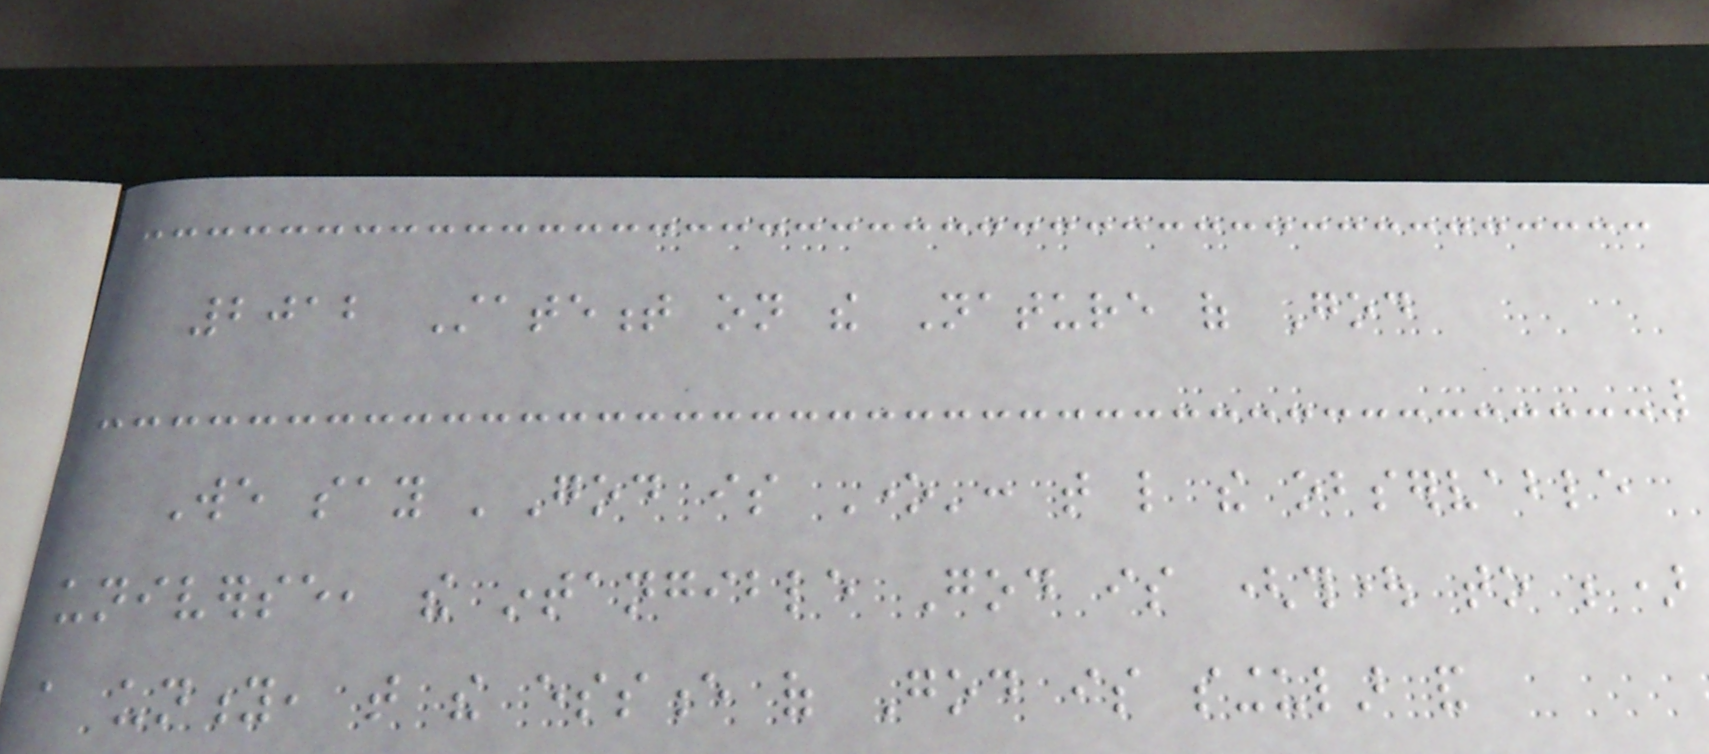2012 Statement on the Nature of God
We say 'God is One': that like the observable
universe, the intangible God is (thought to be)
a unity, that the essence of God is singular and
